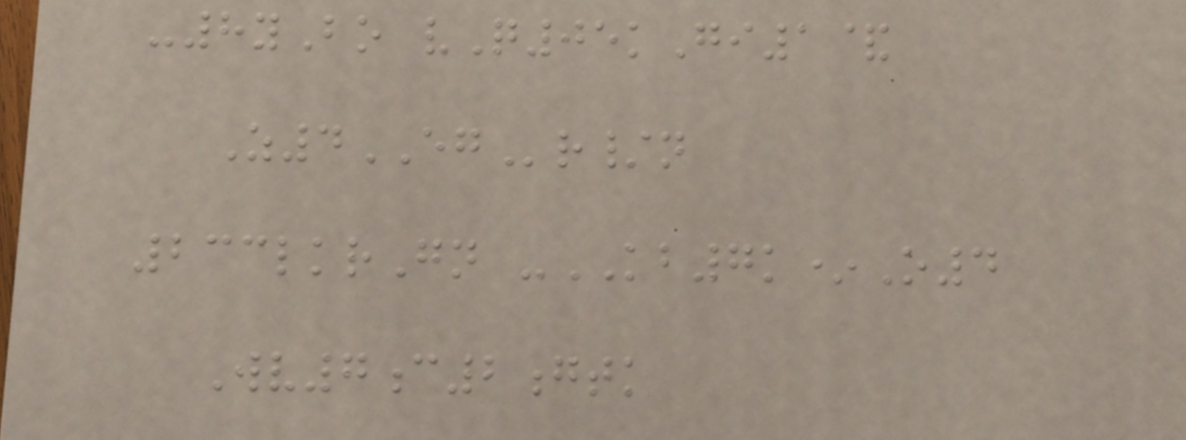-8yBo vQ05kGi1&
Z4EGr/n
233lkrGn -KB7k*O4
Wv7c2gtk
